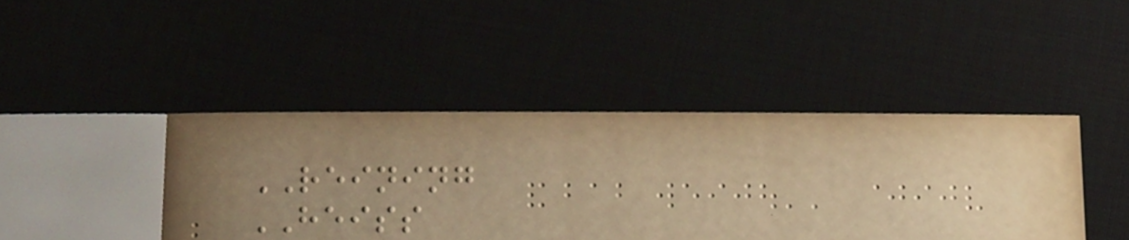REINING
HEISS
